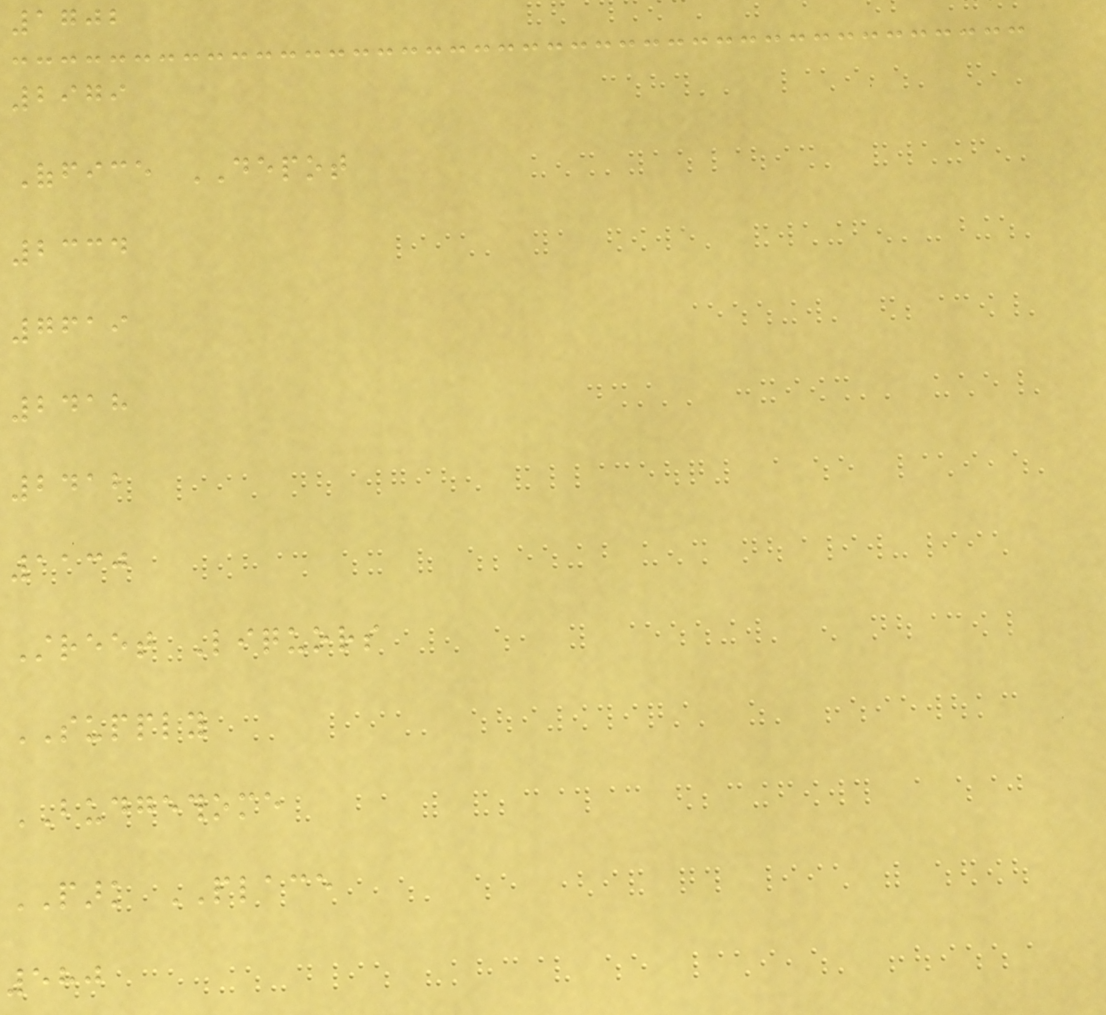1702
2979
Office DEPOT
2334
7619
2418
2412
1130
Street Liquors
SUPPLY
BUDGETHOME
PARK PLACE
580
